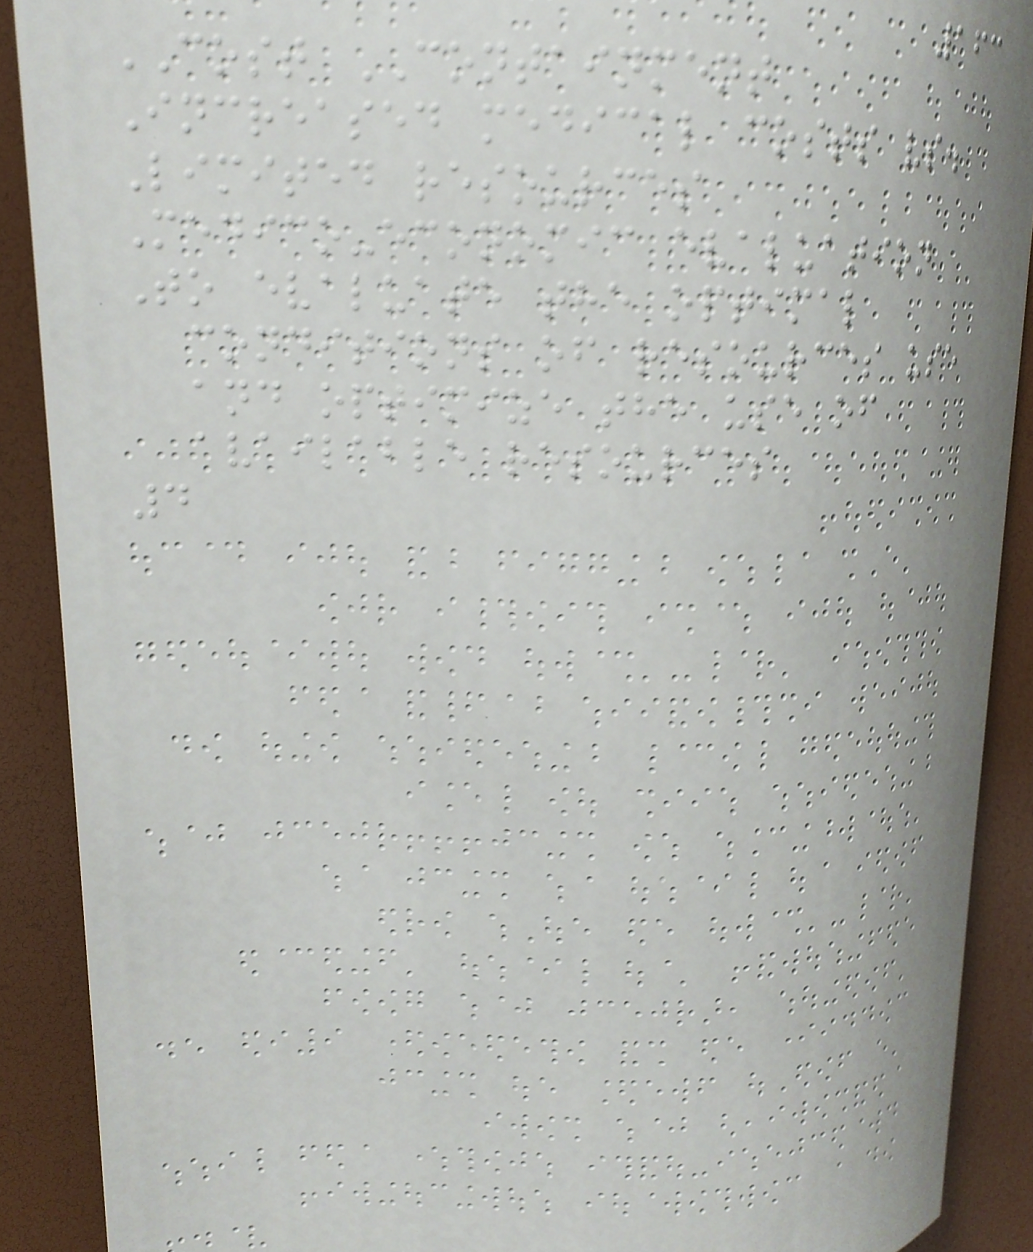163
COST CONTAINMENT
Increased medical costs vs.
Limited resources
Medico-economic evaluation
To evaluate the optimal
conditions of resources use
and optimize the use of
available resources
4
